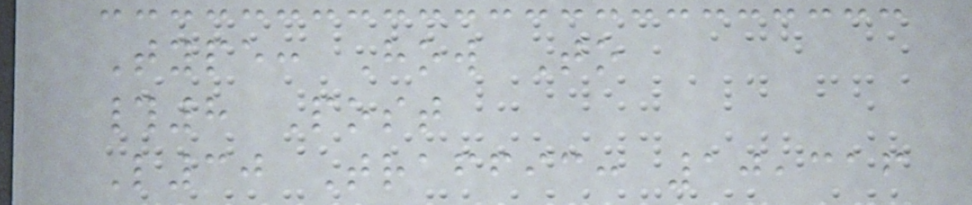Type: How To
#8 Post
L30 Traffic: 10,316
